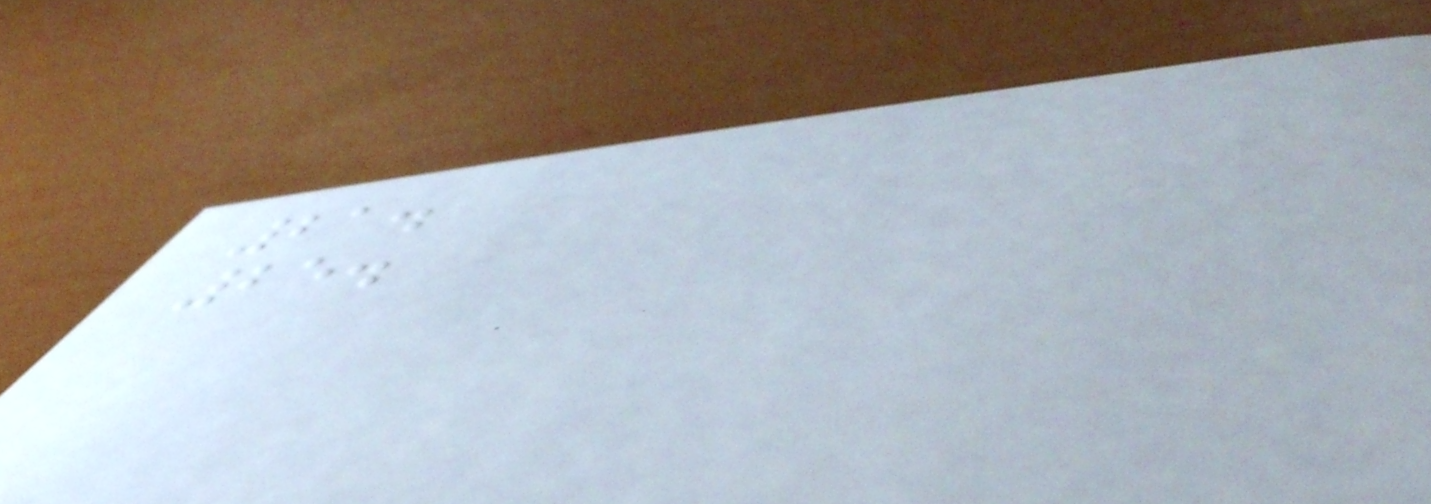21.
25.
